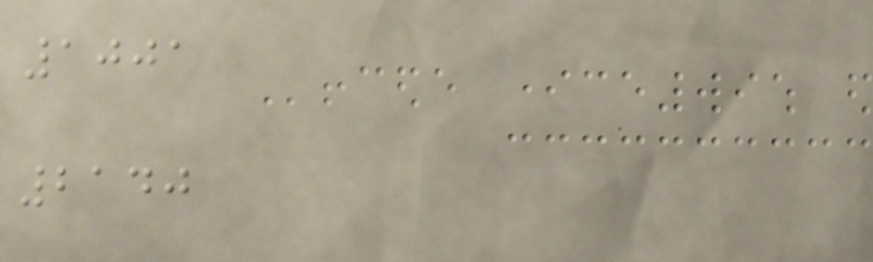1001
2140
